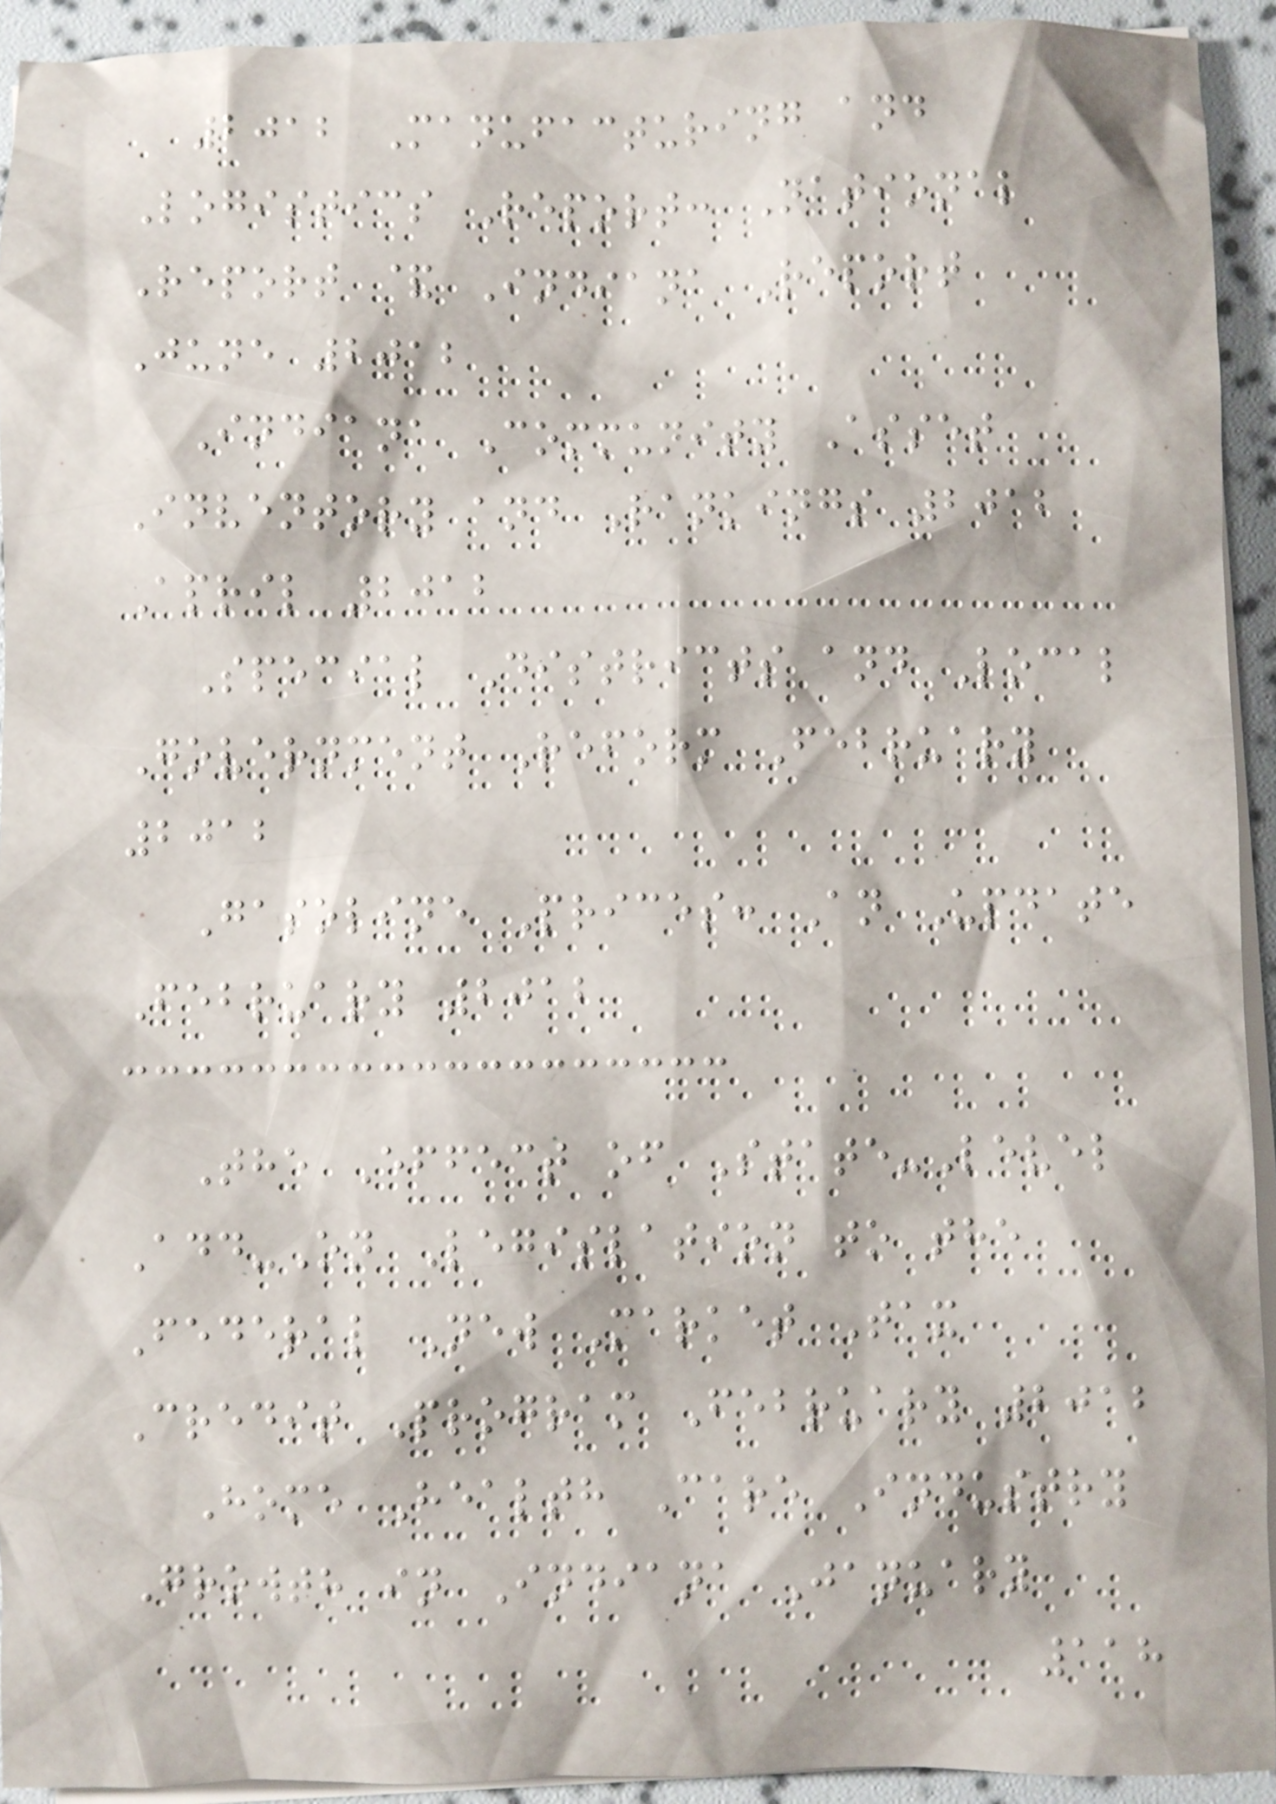2012 Manufacturing and
Logistics Report: National
Report & Indiana Report
June 2012
Indiana Community Asset
Inventory and Rankings 2012
April 2012
Special Districts and Local
Government Reform February
2012
Gasoline Prices: An Update
February 2012
The Effect of State-Level
Add-On Legislation to the
Federal New Market Tax
Credit Program February 2012
Home Health Care Industry
Growth in Indiana January
118
